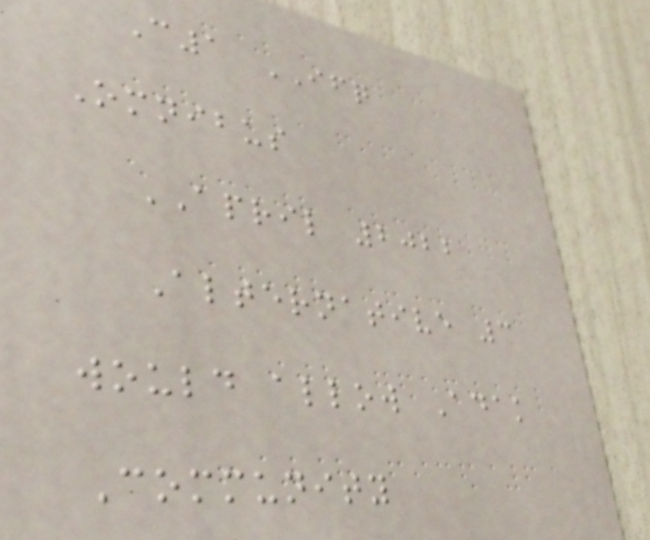C1 IFQ
Omnibus
APRIL 2022
Alternative 3
would allow Adak
Community
